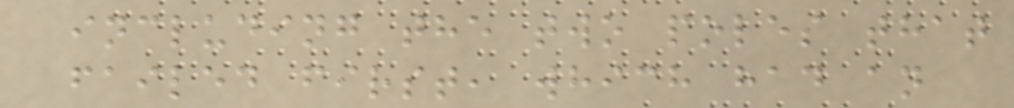including the two poles that
failed first, which had an
